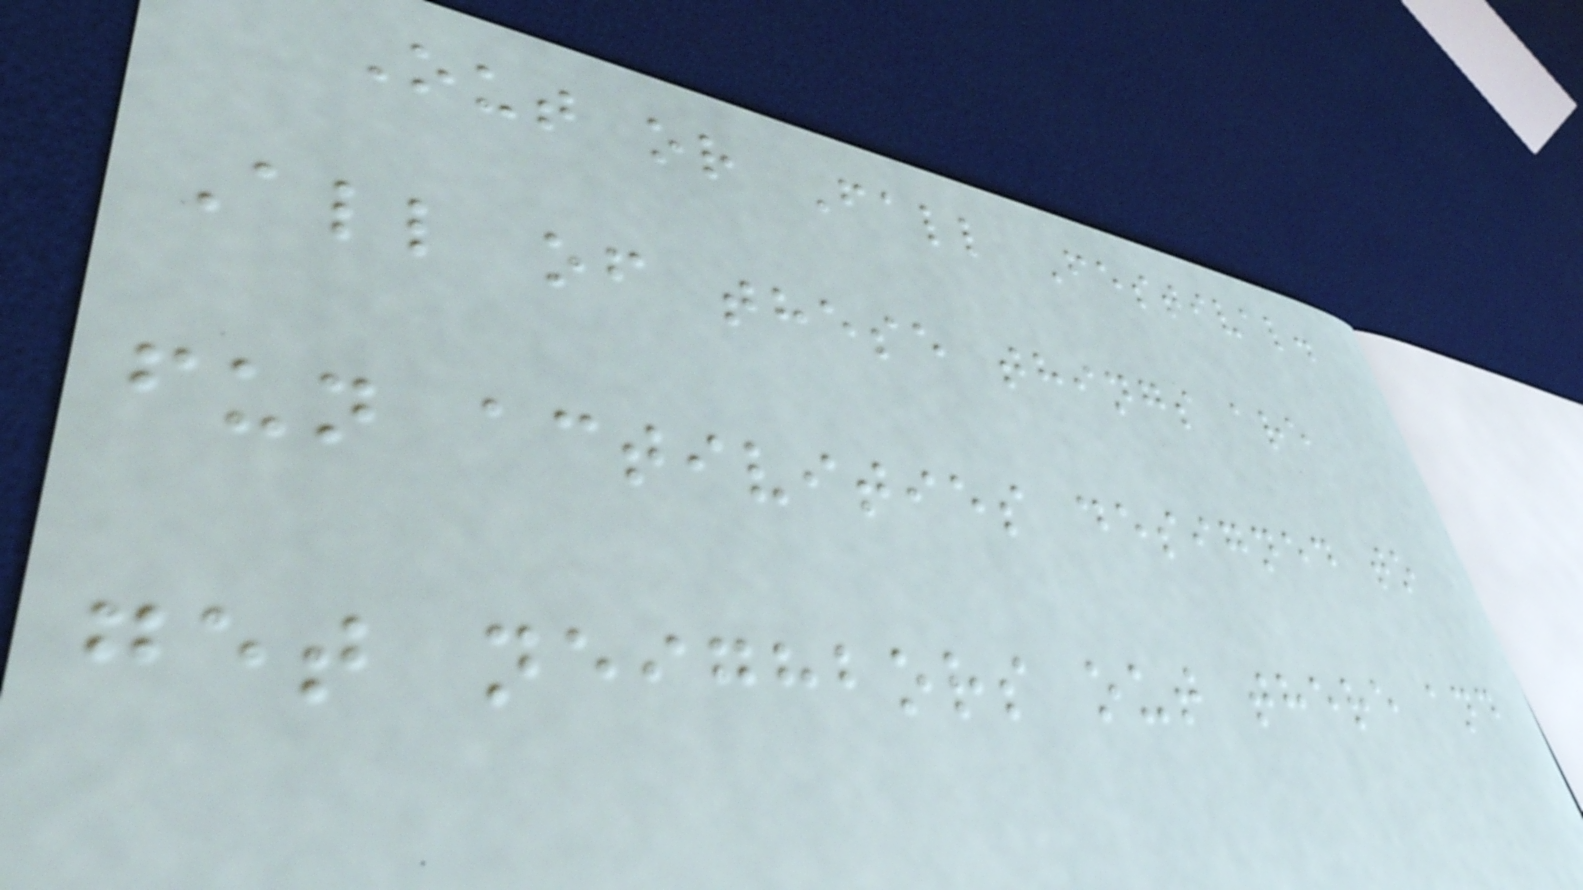Out or Fall Festival.
All of these things are
fun activities designed to
get neighbors out there and
